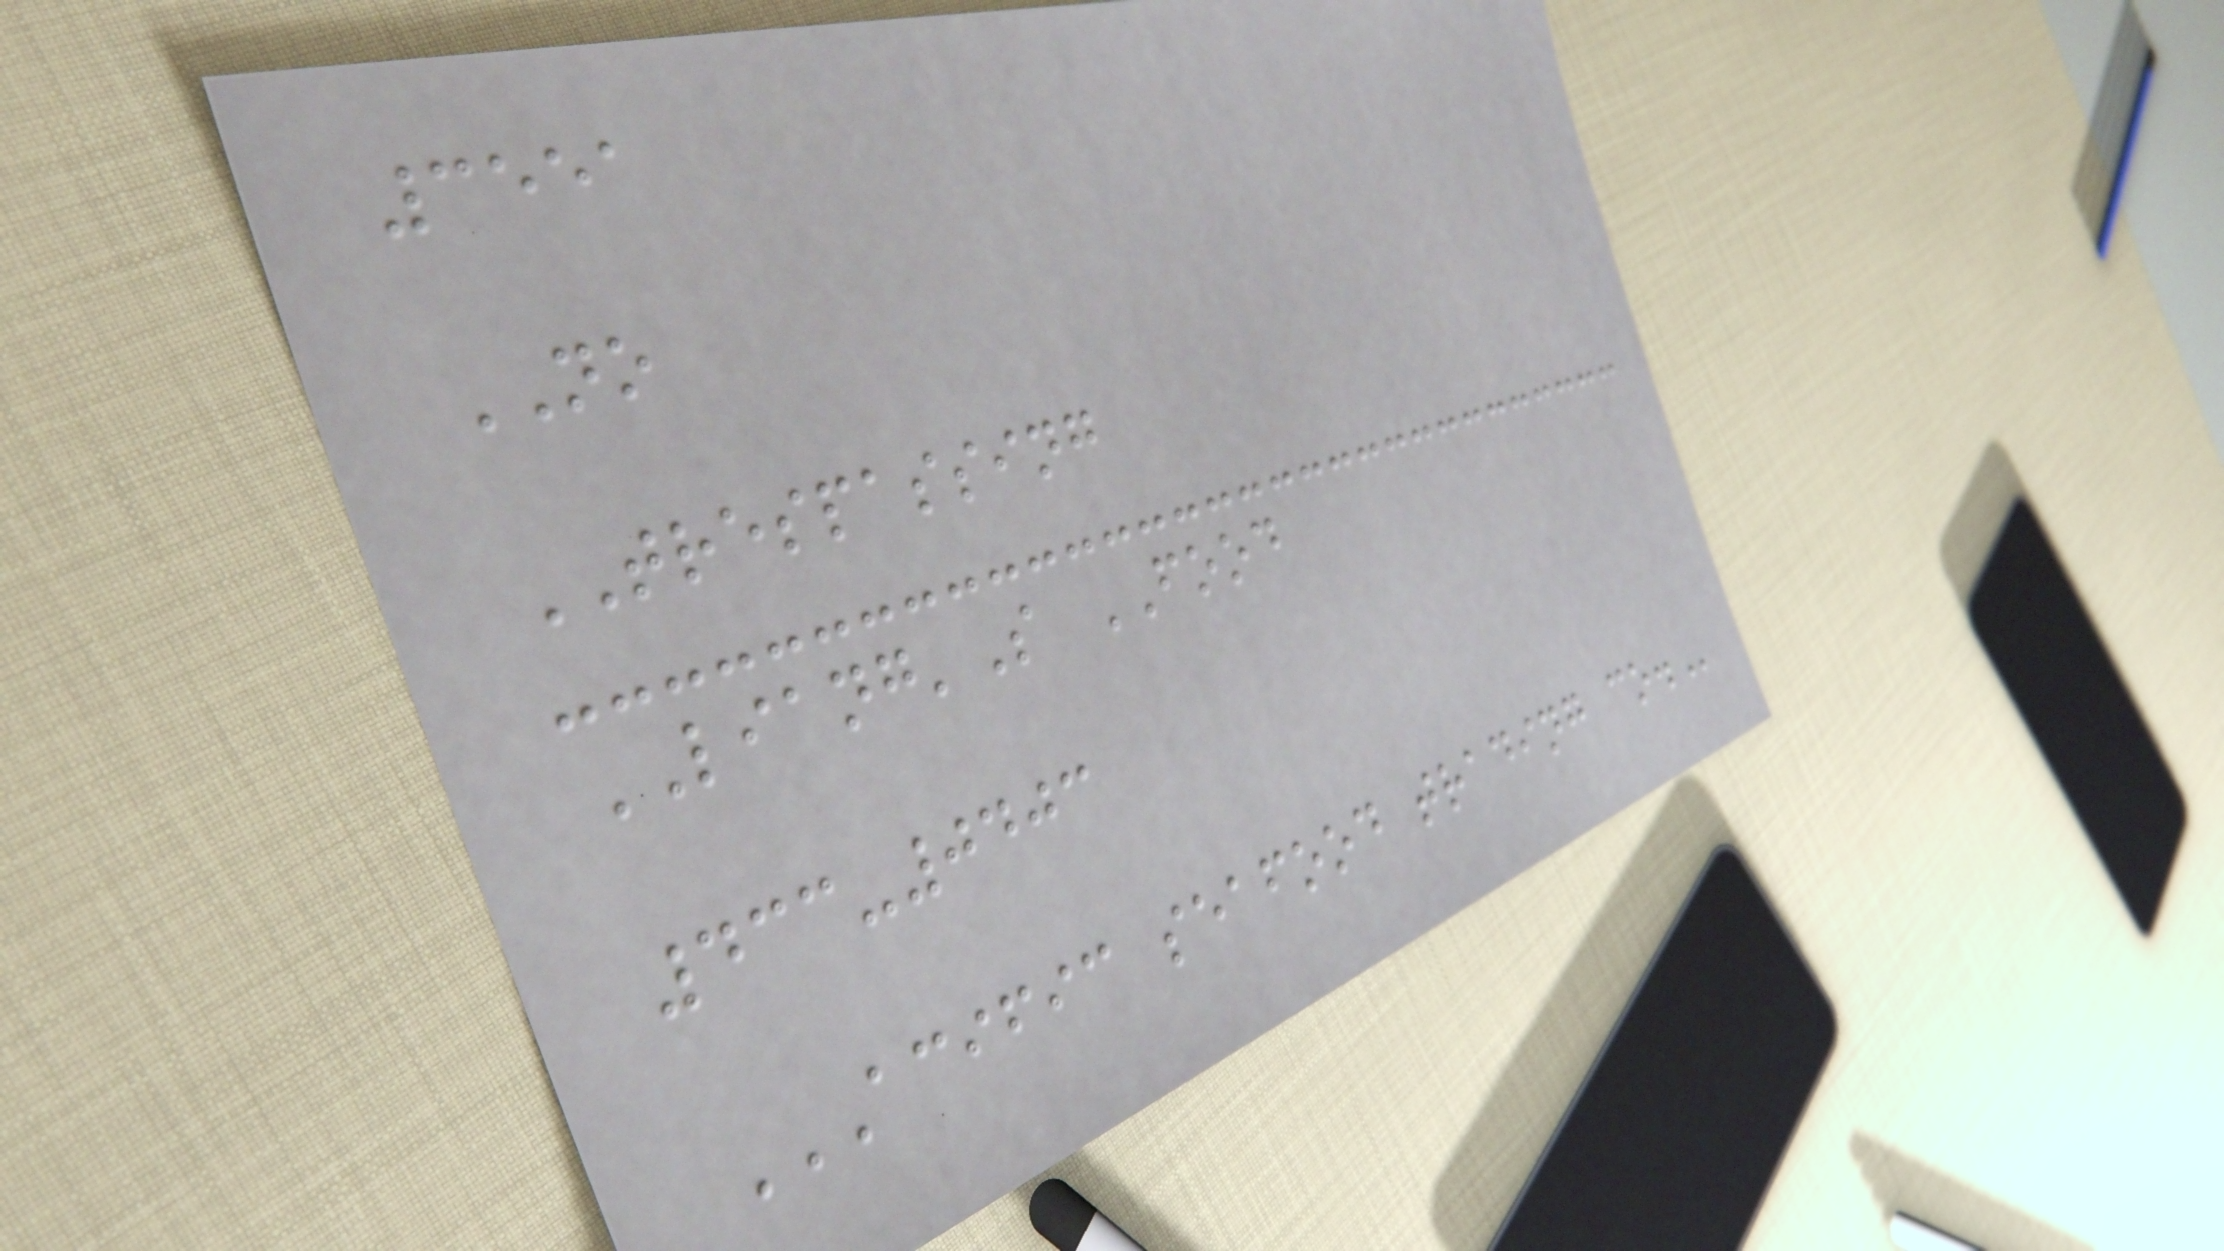3551
NO
TRESPASSING
LIANG'S FOOD
433-0403
ACIFIC SEAFOOD TRADING CO.
